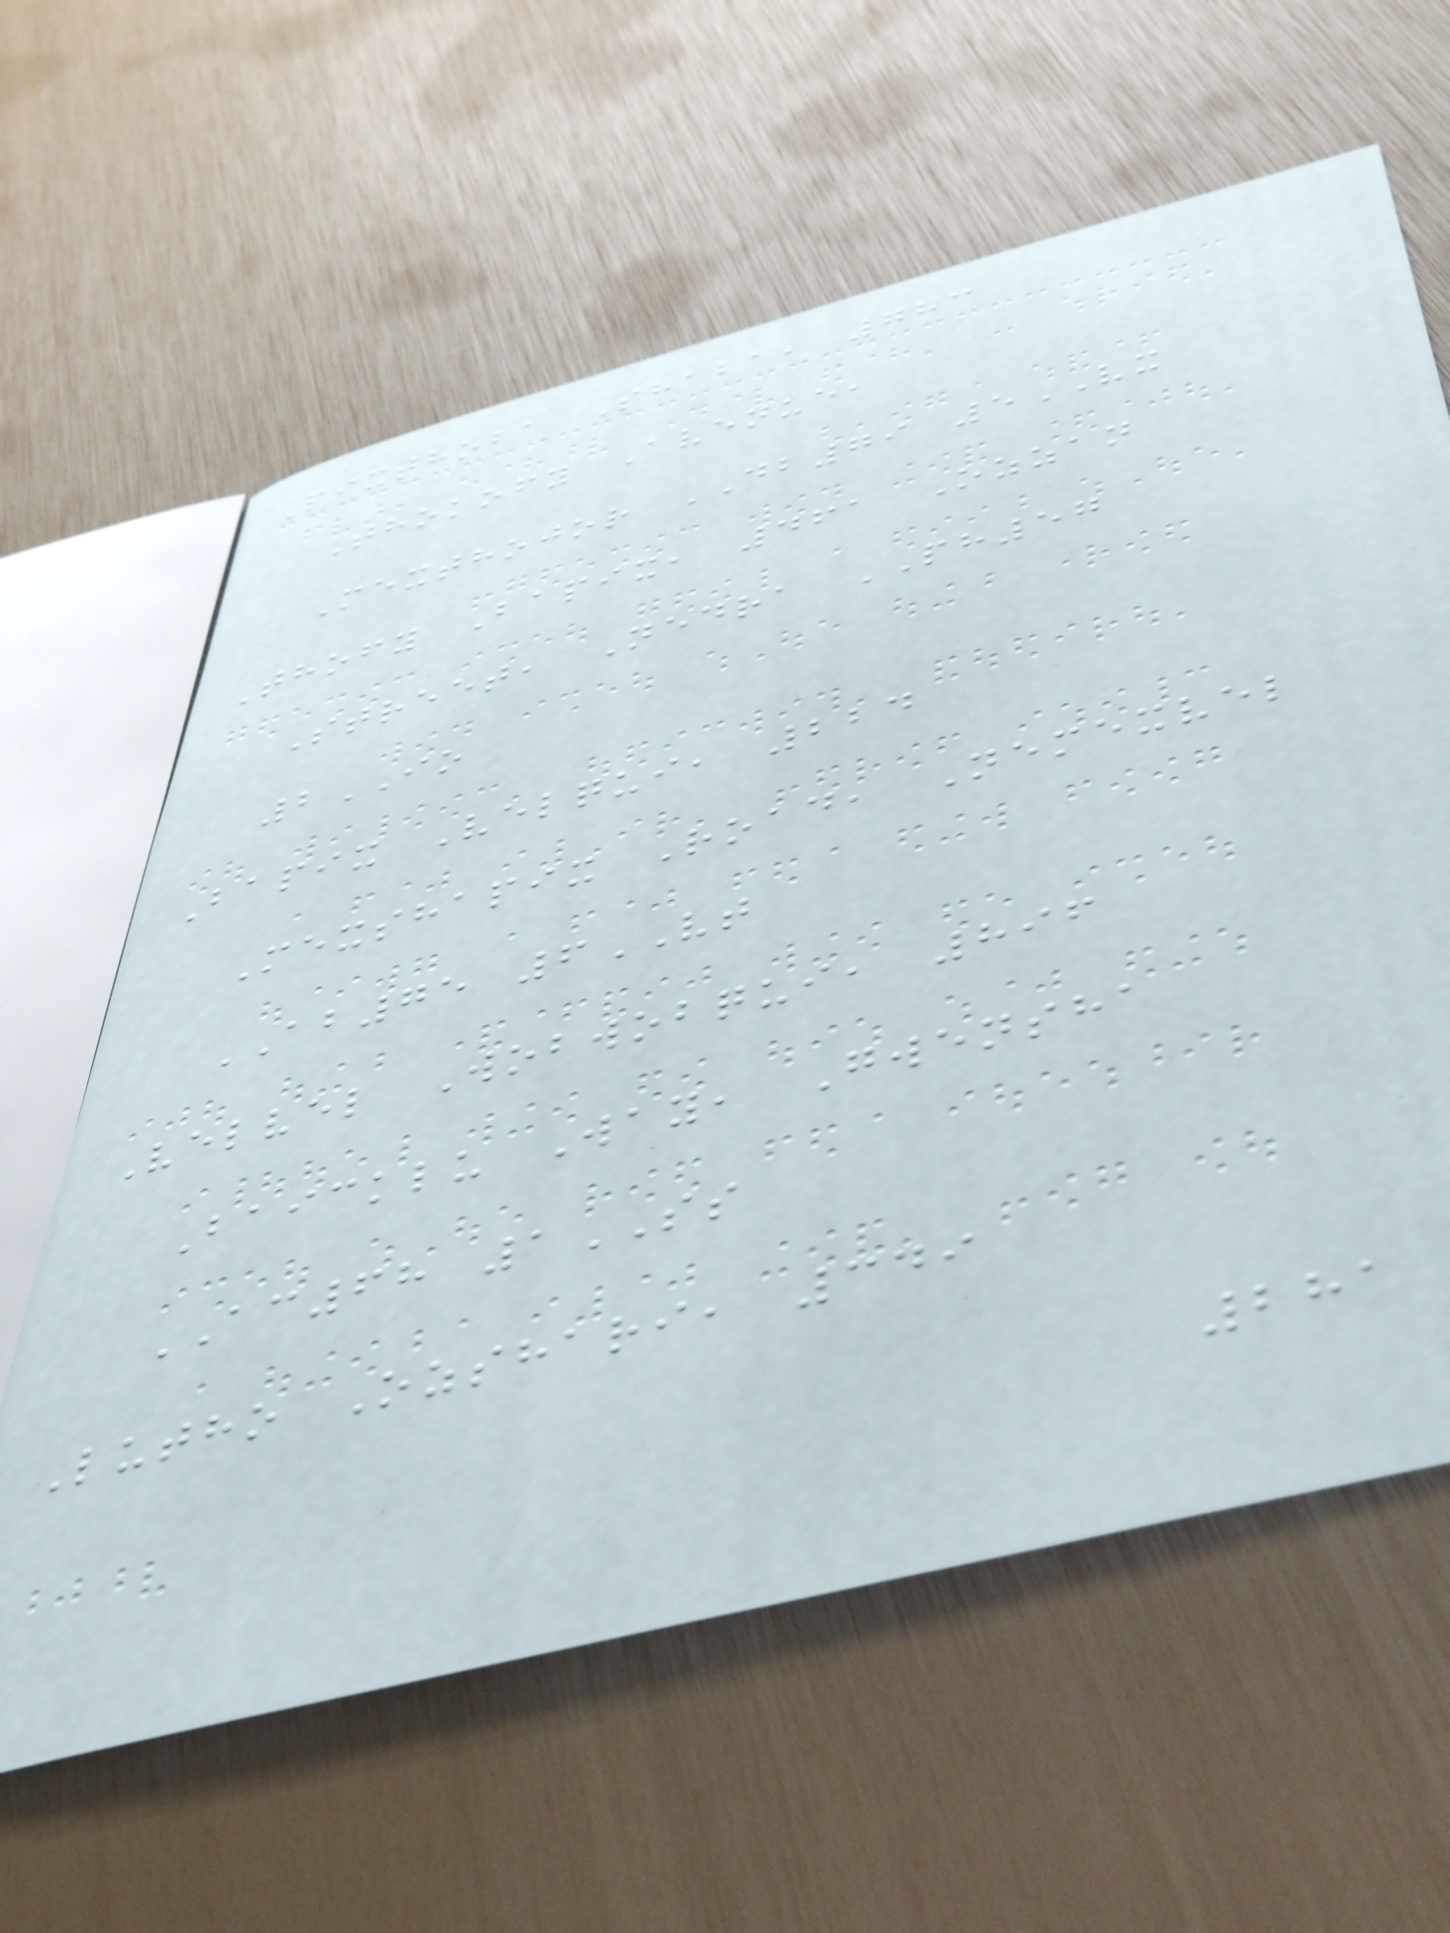Pixthoba Shaba, 783
Thokofy Avenue,
Mexthojor DB79 5VX
Thofy Bapix, 461 Ozzan
Street, Nedra PH57
2IO
Bapix Velqui, 224
Mexshapix Road, Nemexvel
AB75 6VT
Velvel Wobwobqui, 896
Baicklu Way, Gwensha
AC68 1SS
Lutho Ozshari, 349
281
